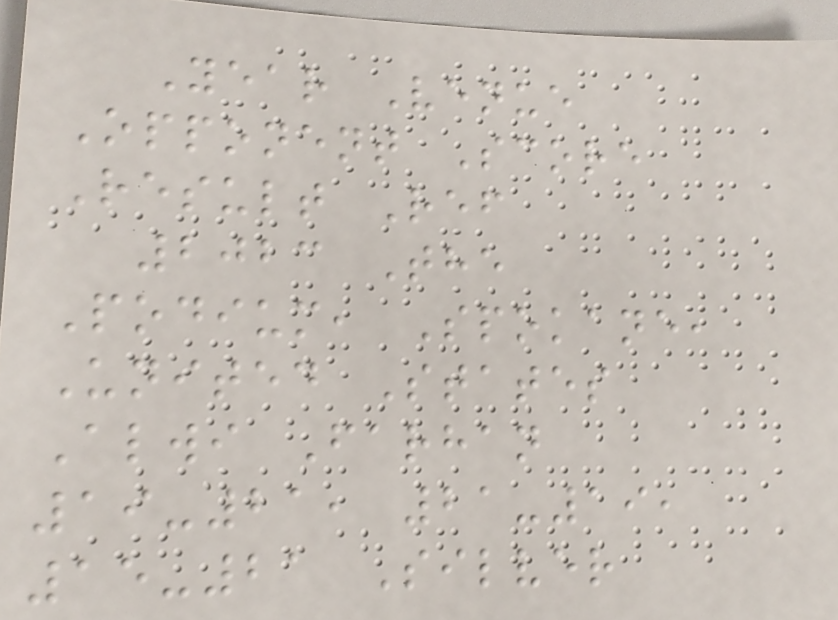Year Venue
Opponent Score
Result Ref
2023 The
Podium, Spokane,
United States
Alwi Farhan
19-21, 21-19,
15-21 Silver
